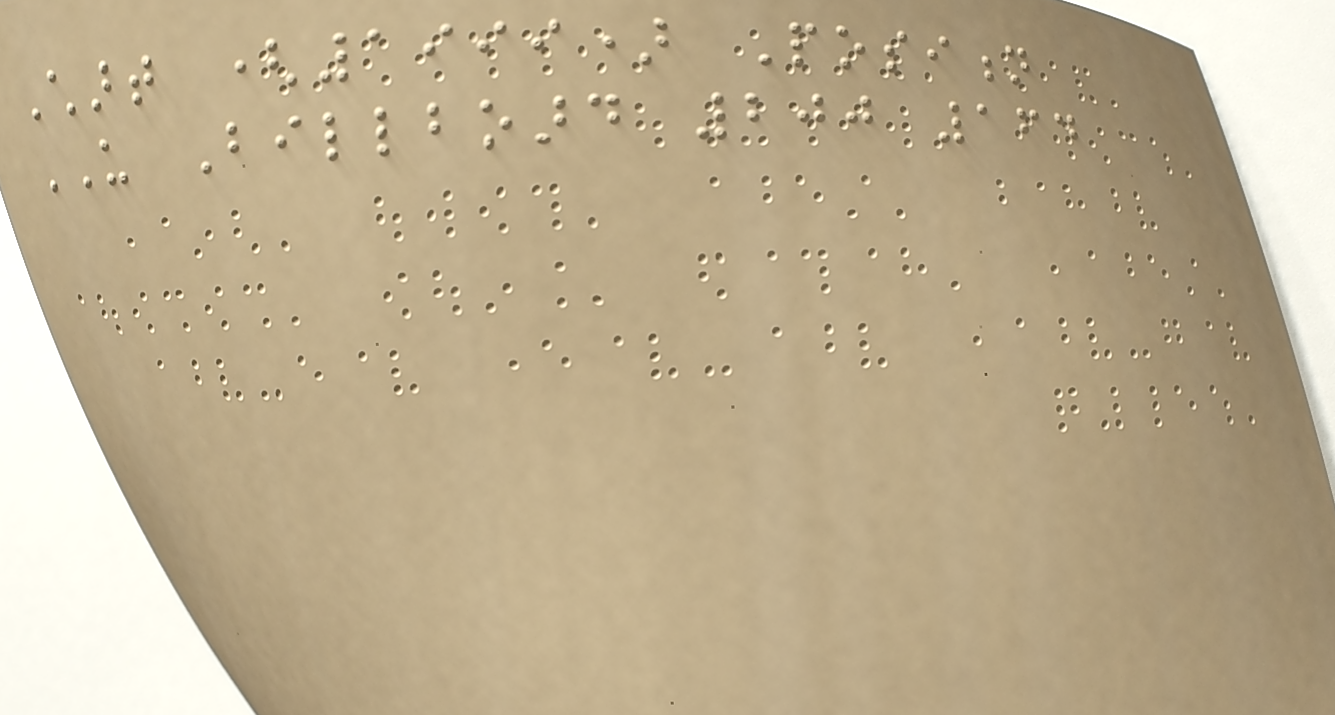Chart (1999) Position
US Billboard 200 164
